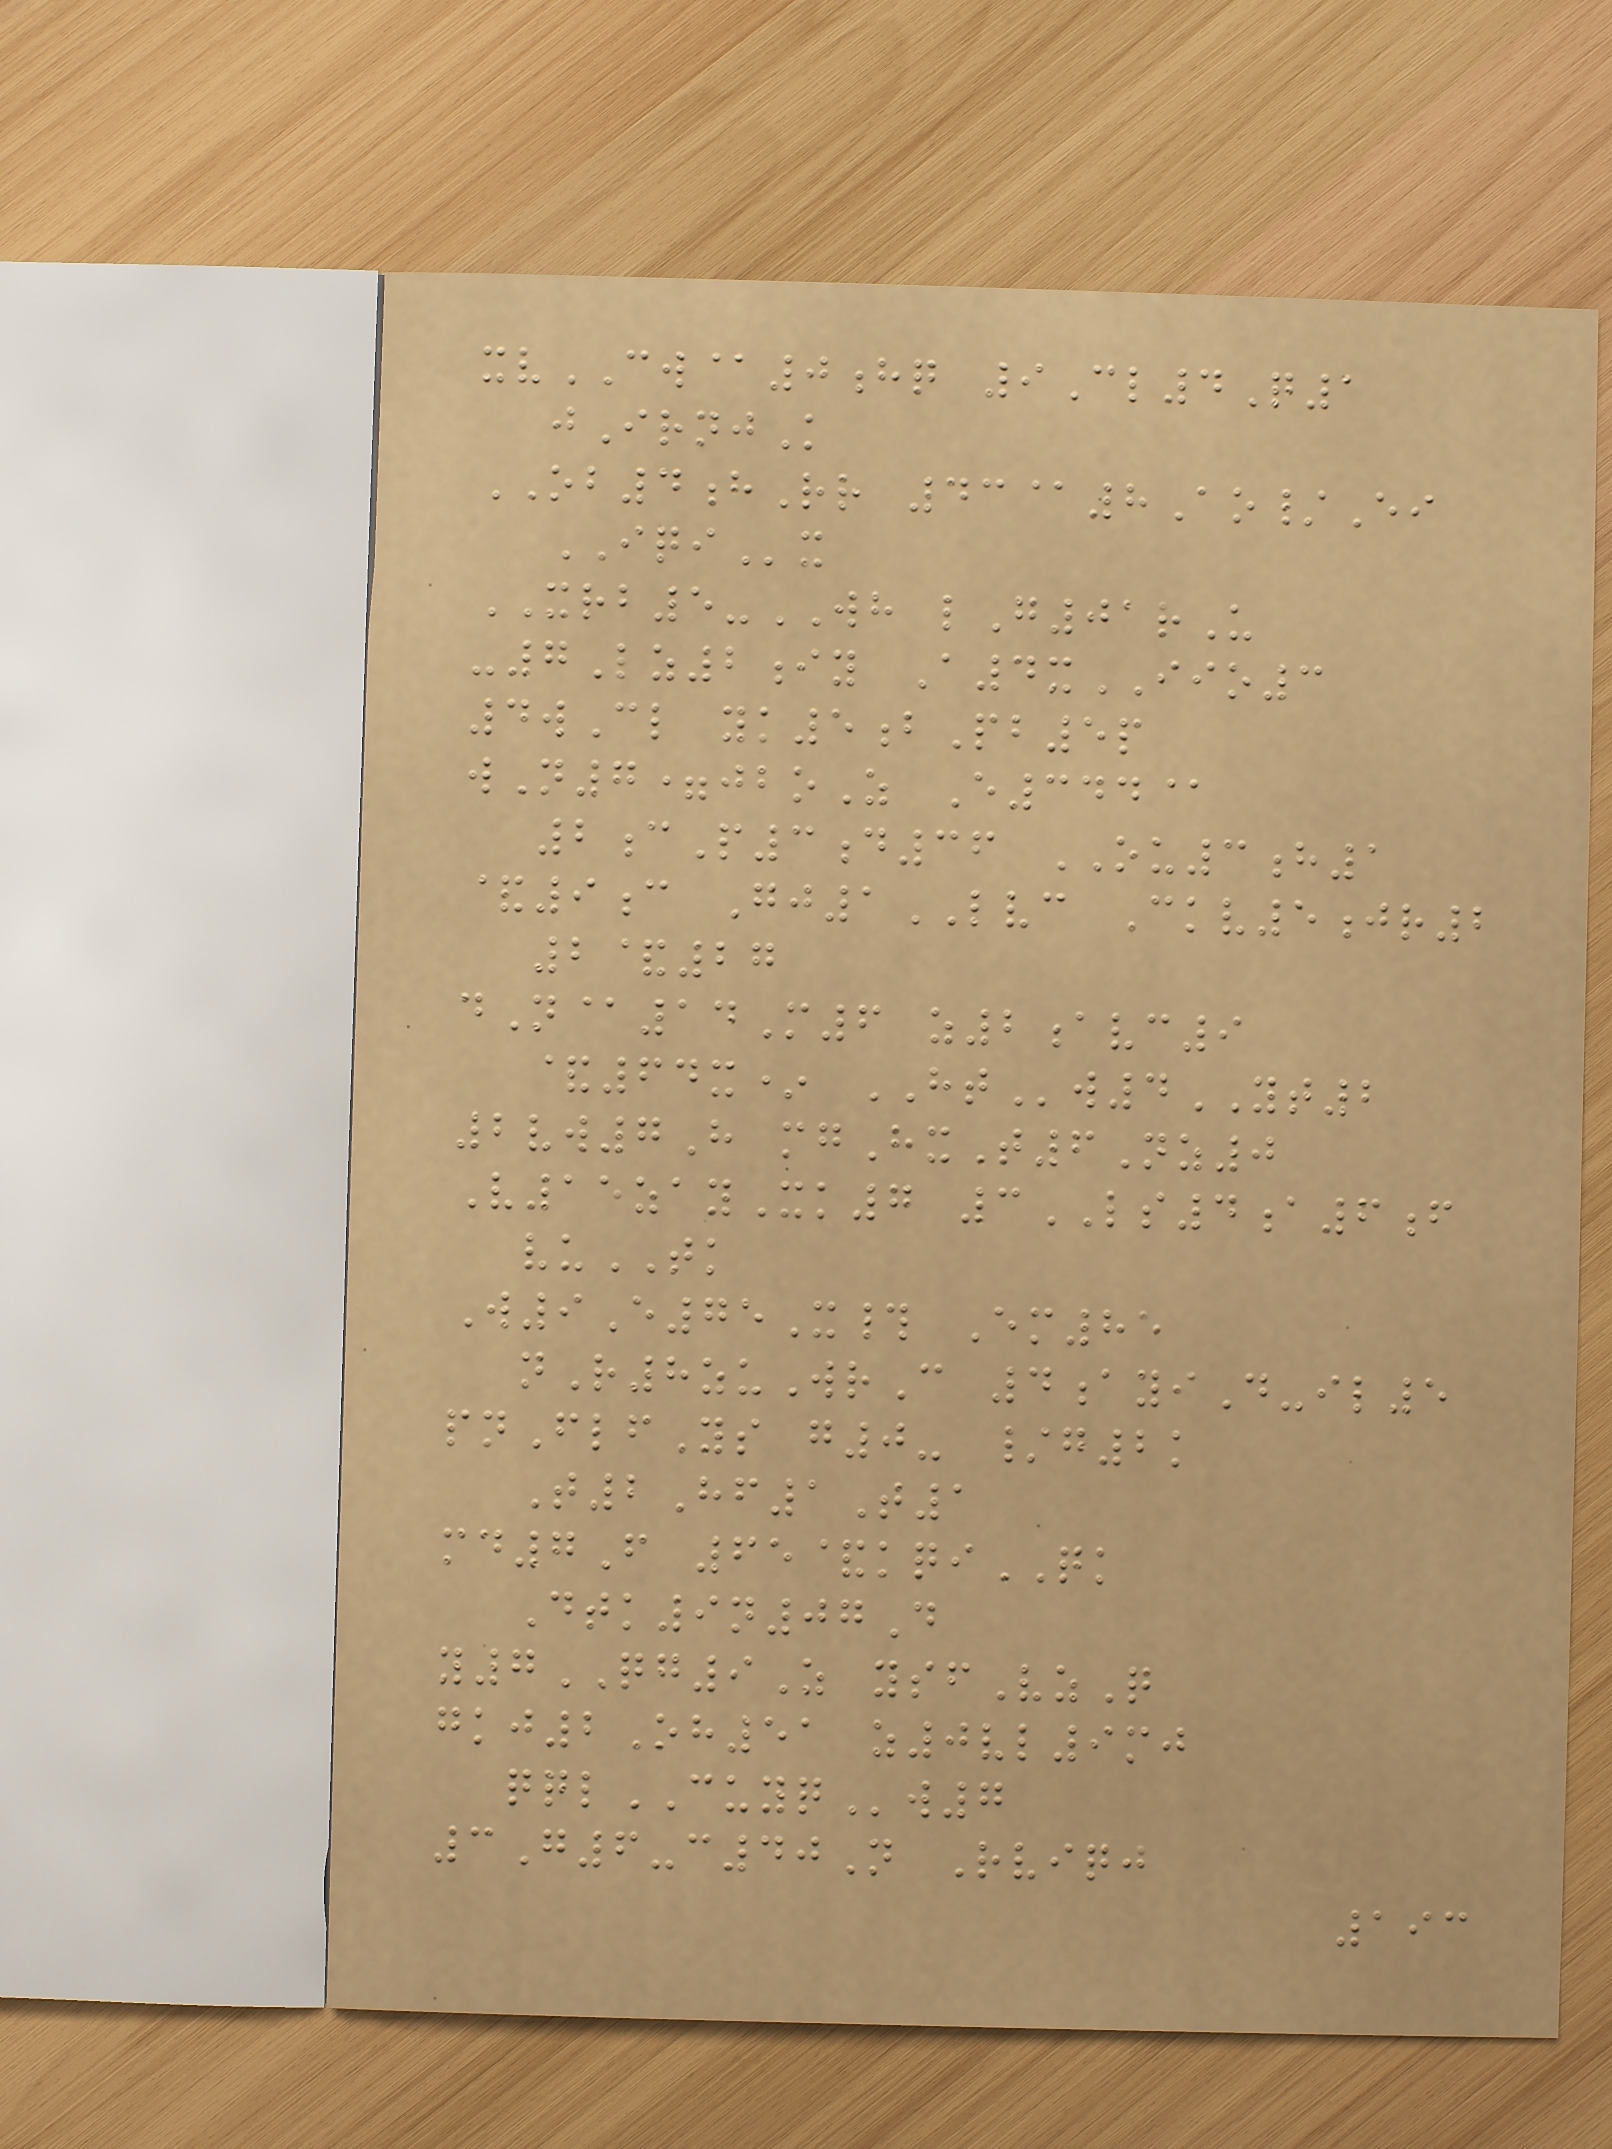xvCW@0hq 9Cl4Q1
jIrnjK
OB4hRr 43@8Ao/Ei
IQIx
XRB5-WH lG01rU
-7Lz2iy A4xIIO3
4wCl yk5bPb5p
wN7=jboZ E344@
2cP3d36 OU3h1
&9c Gj1LVC Ckv5jr2
2&27
dN@14M6 z2avc9
&64x* HTw4YT2
2vw7H mgHxT6Nz0
V15zayXk7 3LS4a6f
vuTK
W9E75X# Em85
nR8zuWrC 4ayiD-il5
pnFlfYs g0- /g2k
T2Hf1T1
md7F 65&kqiQK
Dtk9n07D
y7QG9Z ysfVzQ
gkj2Oh51 z0vl9mj
qqlCUYQw7
3G6-c40N Rviqj
193
